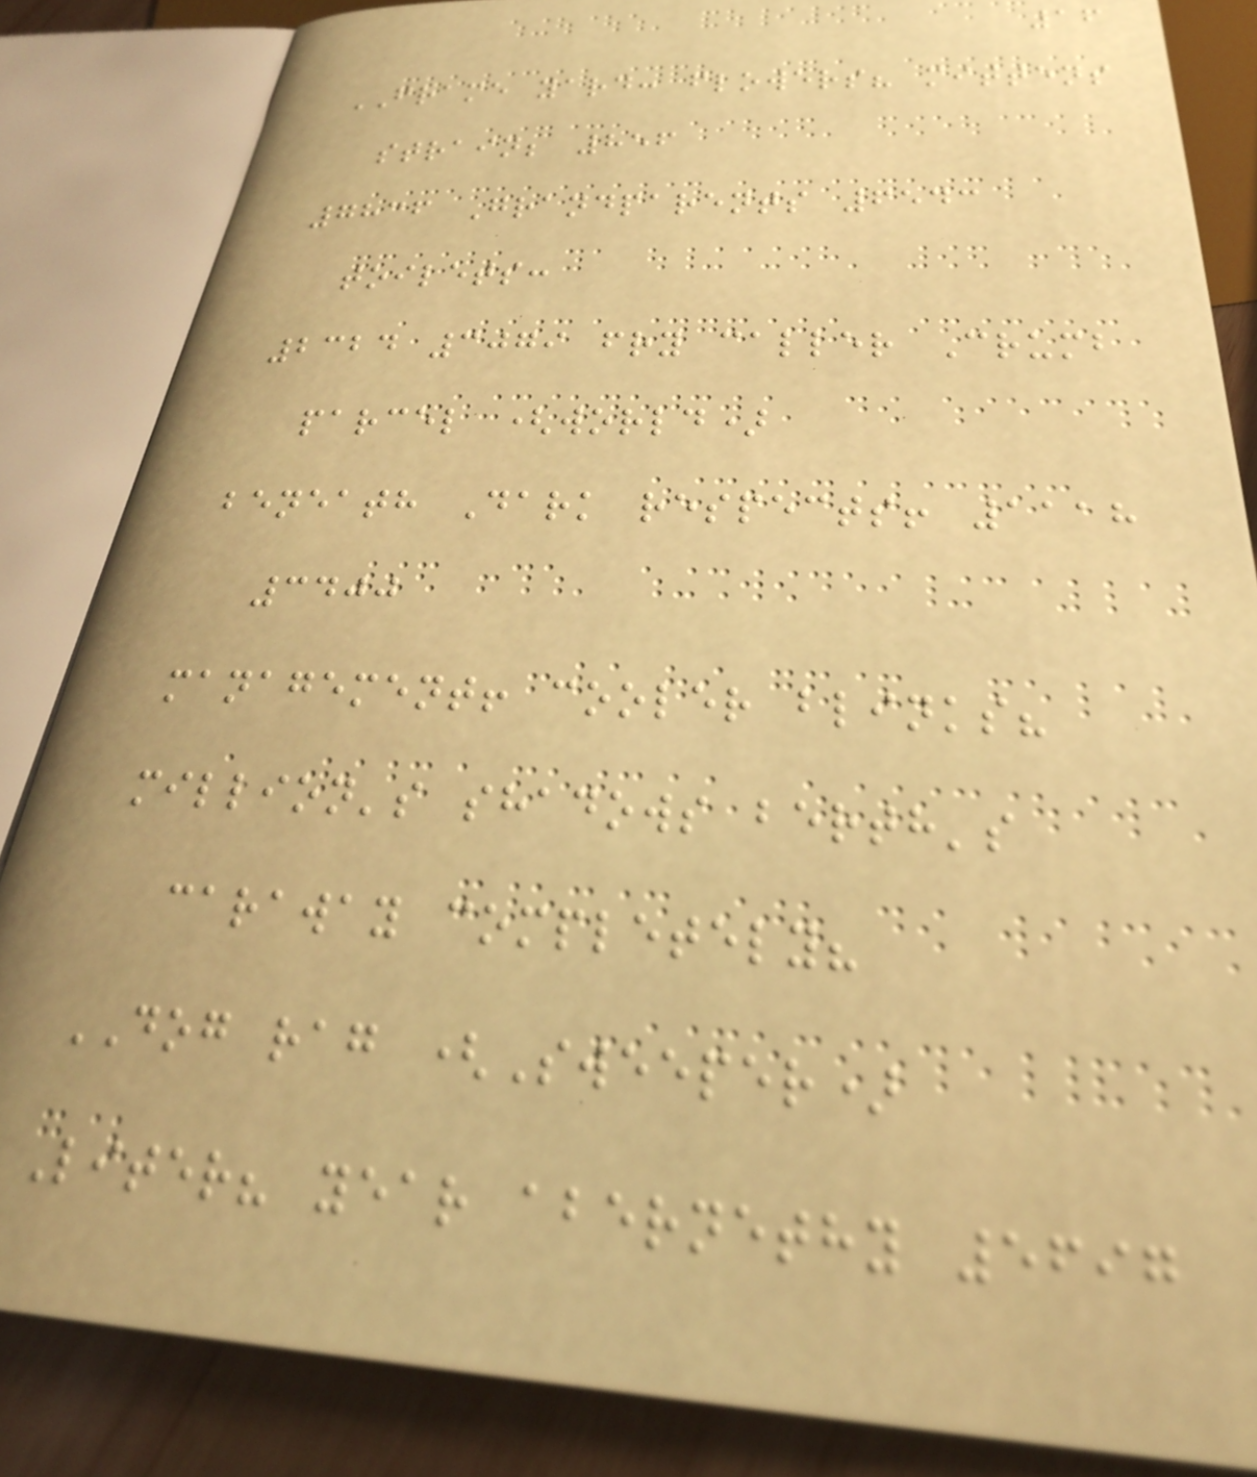16
FRAME yard: flowers? mittens
strain; 856
7836 Grandparents 6543
toilets:
2324 3079 fry caller Crumb
parcel (world)
beneath Dark respects! 1118
3400
management! cooler blinks?
million's shadows berth's
caraway completely?
DOG rag (Sweeper)
Liter? year abernethy 5697
